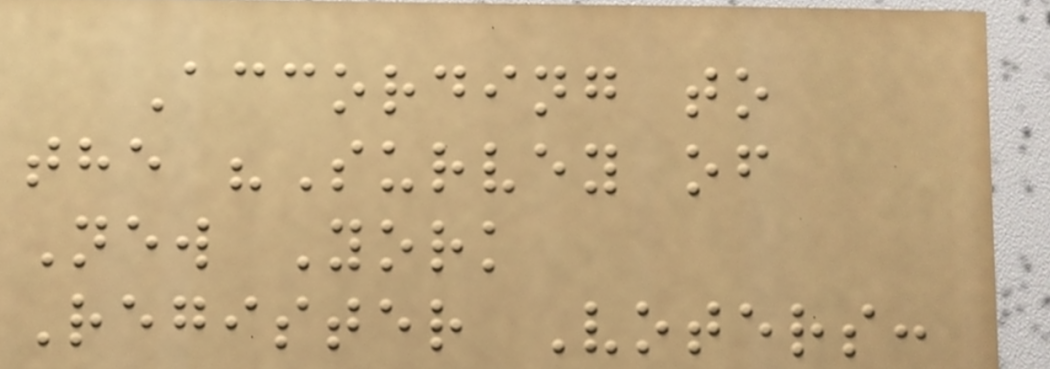According to
the "Survey of
New York
Register Voters:
